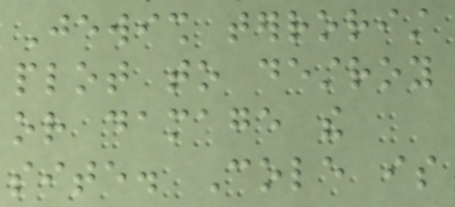Jewish terrorist
plot to destroy
or damage the
site. Cole is
